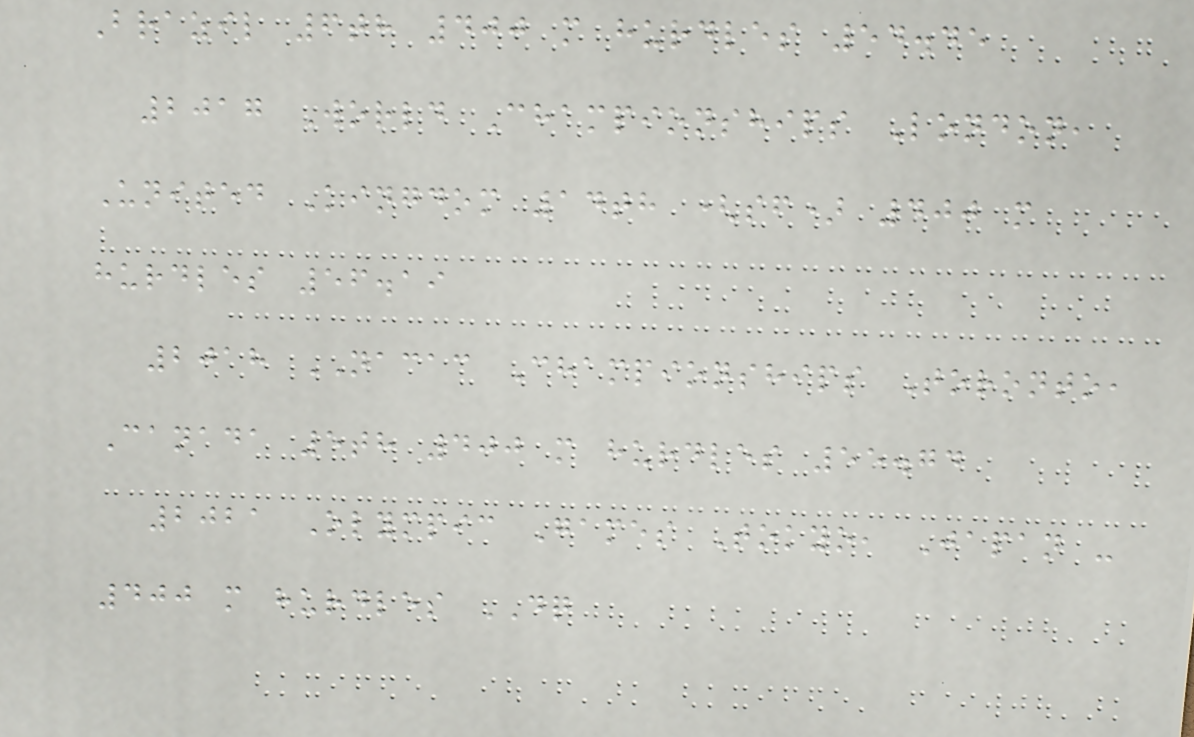Brazil 6th 400 m hurdles 54.45
2017 World Championships London,
United Kingdom 14th (sf) 400 m
hurdles 56.19
2018 NACAC Championships Toronto,
Canada 5th 400 m hurdles 55.74
2021 Olympic Games Tokyo, Japan -
400 m hurdles DQ
